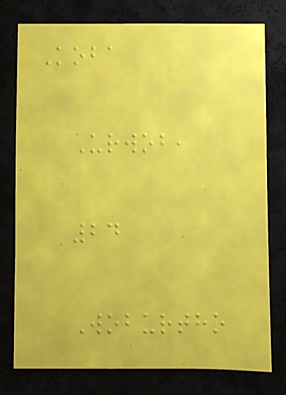Koba
Urwob,
24
Woburtho
